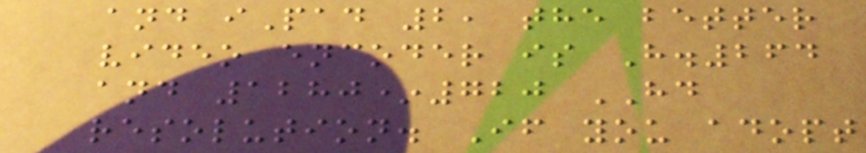and iPad 2, the better
video encoder is H.264
and 1280*720 HD
resolution. If you adopt
